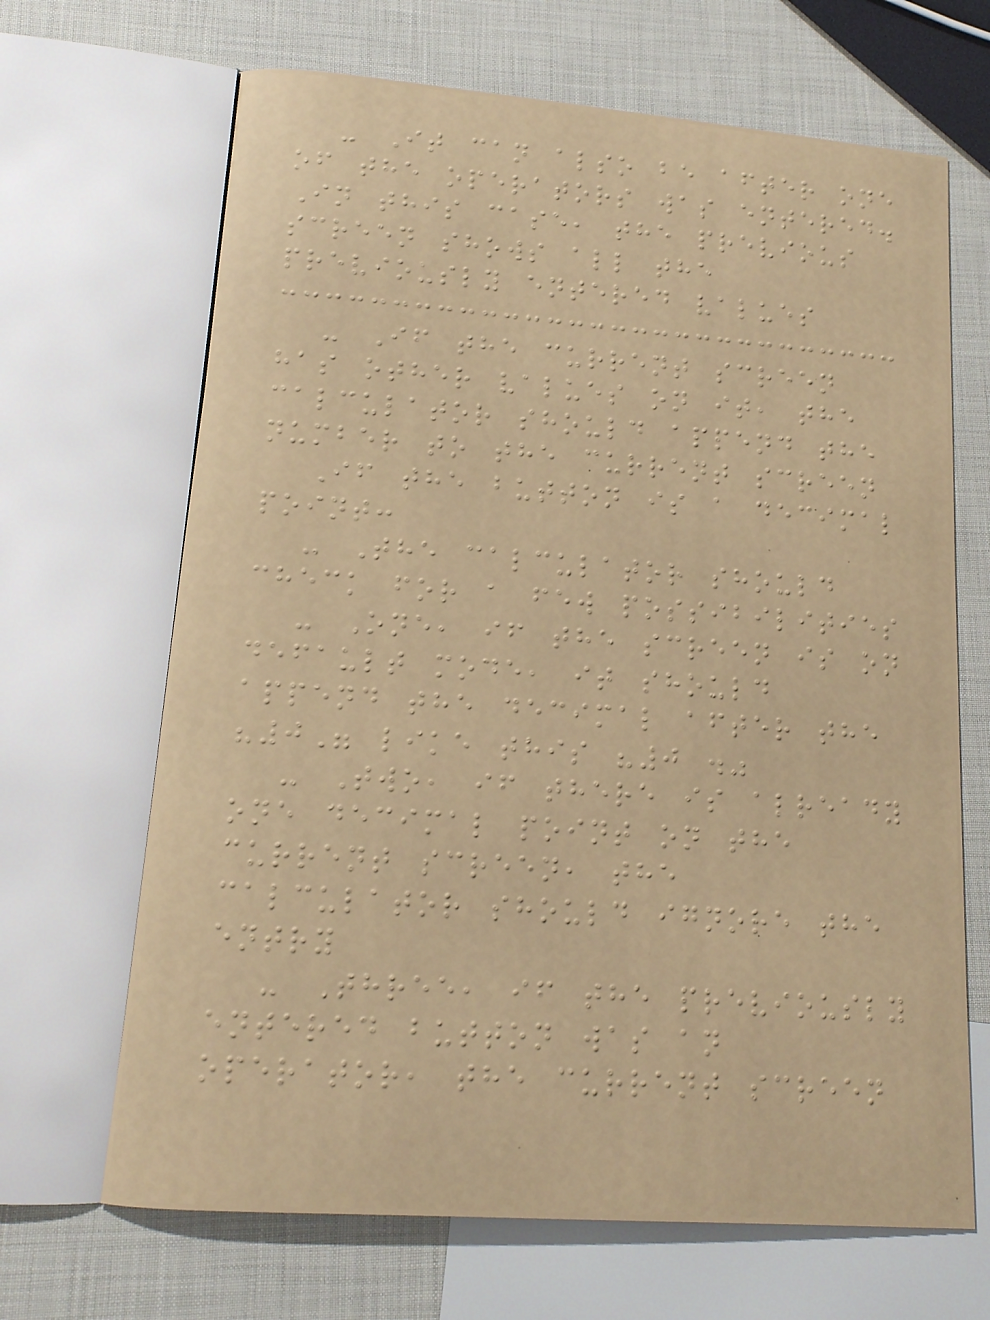- It can also be after one
of the operators was entered.
In this case, the previous
screen shows all the
previously entered values
- If the current screen
has other values on it, the
calculator should append the
number to the current screen
If the button is a decimal
point:
- The calculator should
check for a few possibilities
- One, if the screen is on
default mode, it should
append the decimal after the
"0" like this "0 ."
- Two, if there is already
one decimal point on the
current screen, the
calculator should ignore the
entry
- Three, if the previously
entered button was an
operator, the current screen
